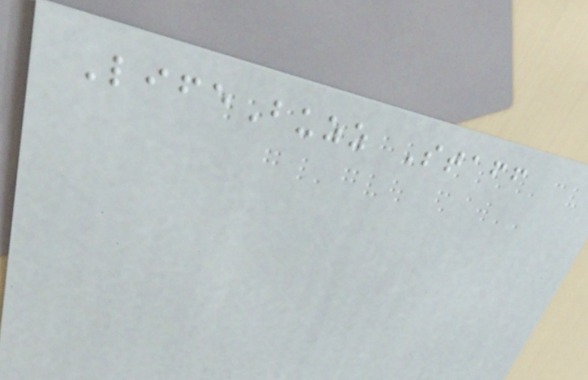LifeBuzz Staff
